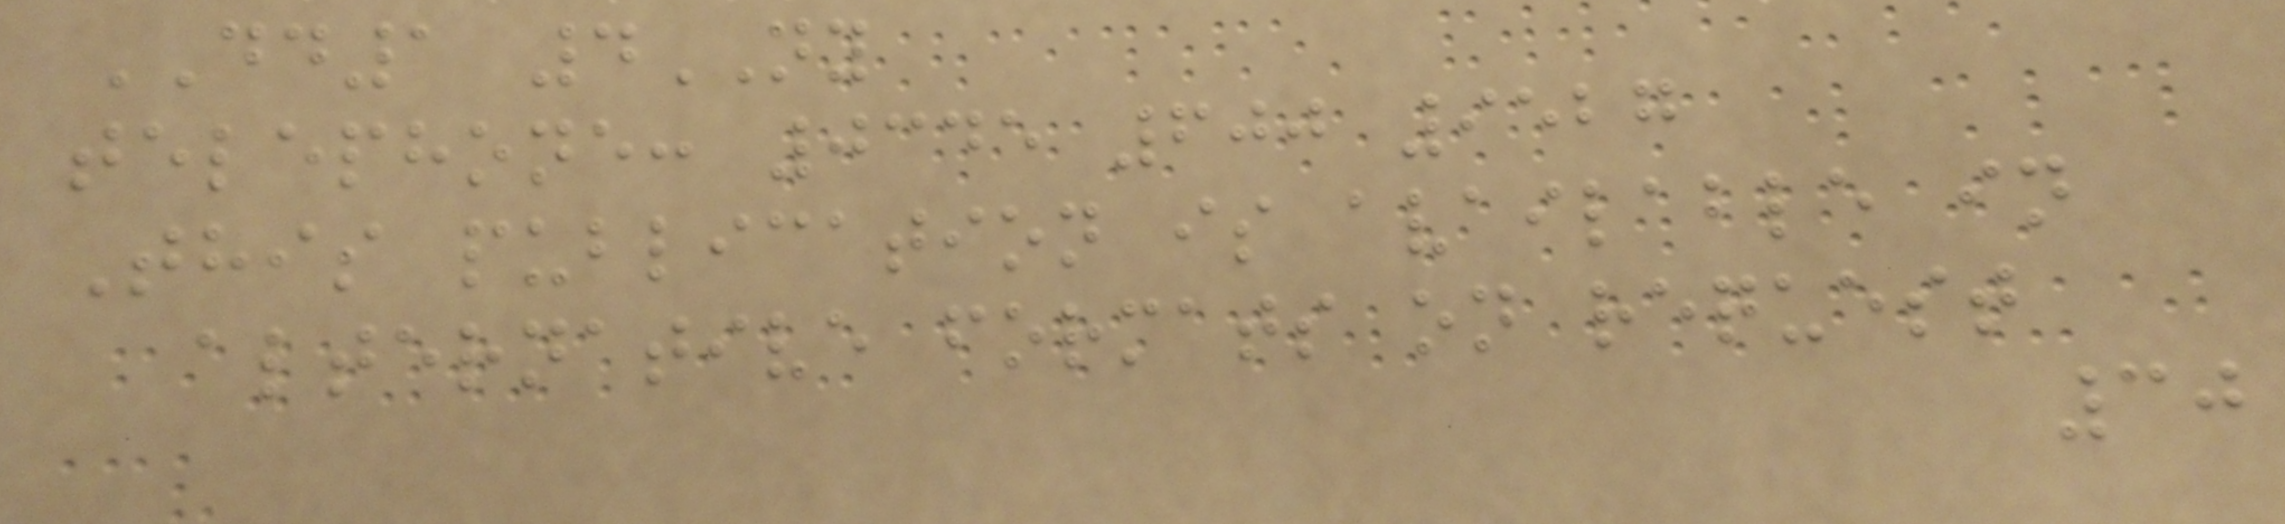DD1 4NY
telephone: 0345 600 9527
This publication is available in
alternative formats on request
30
